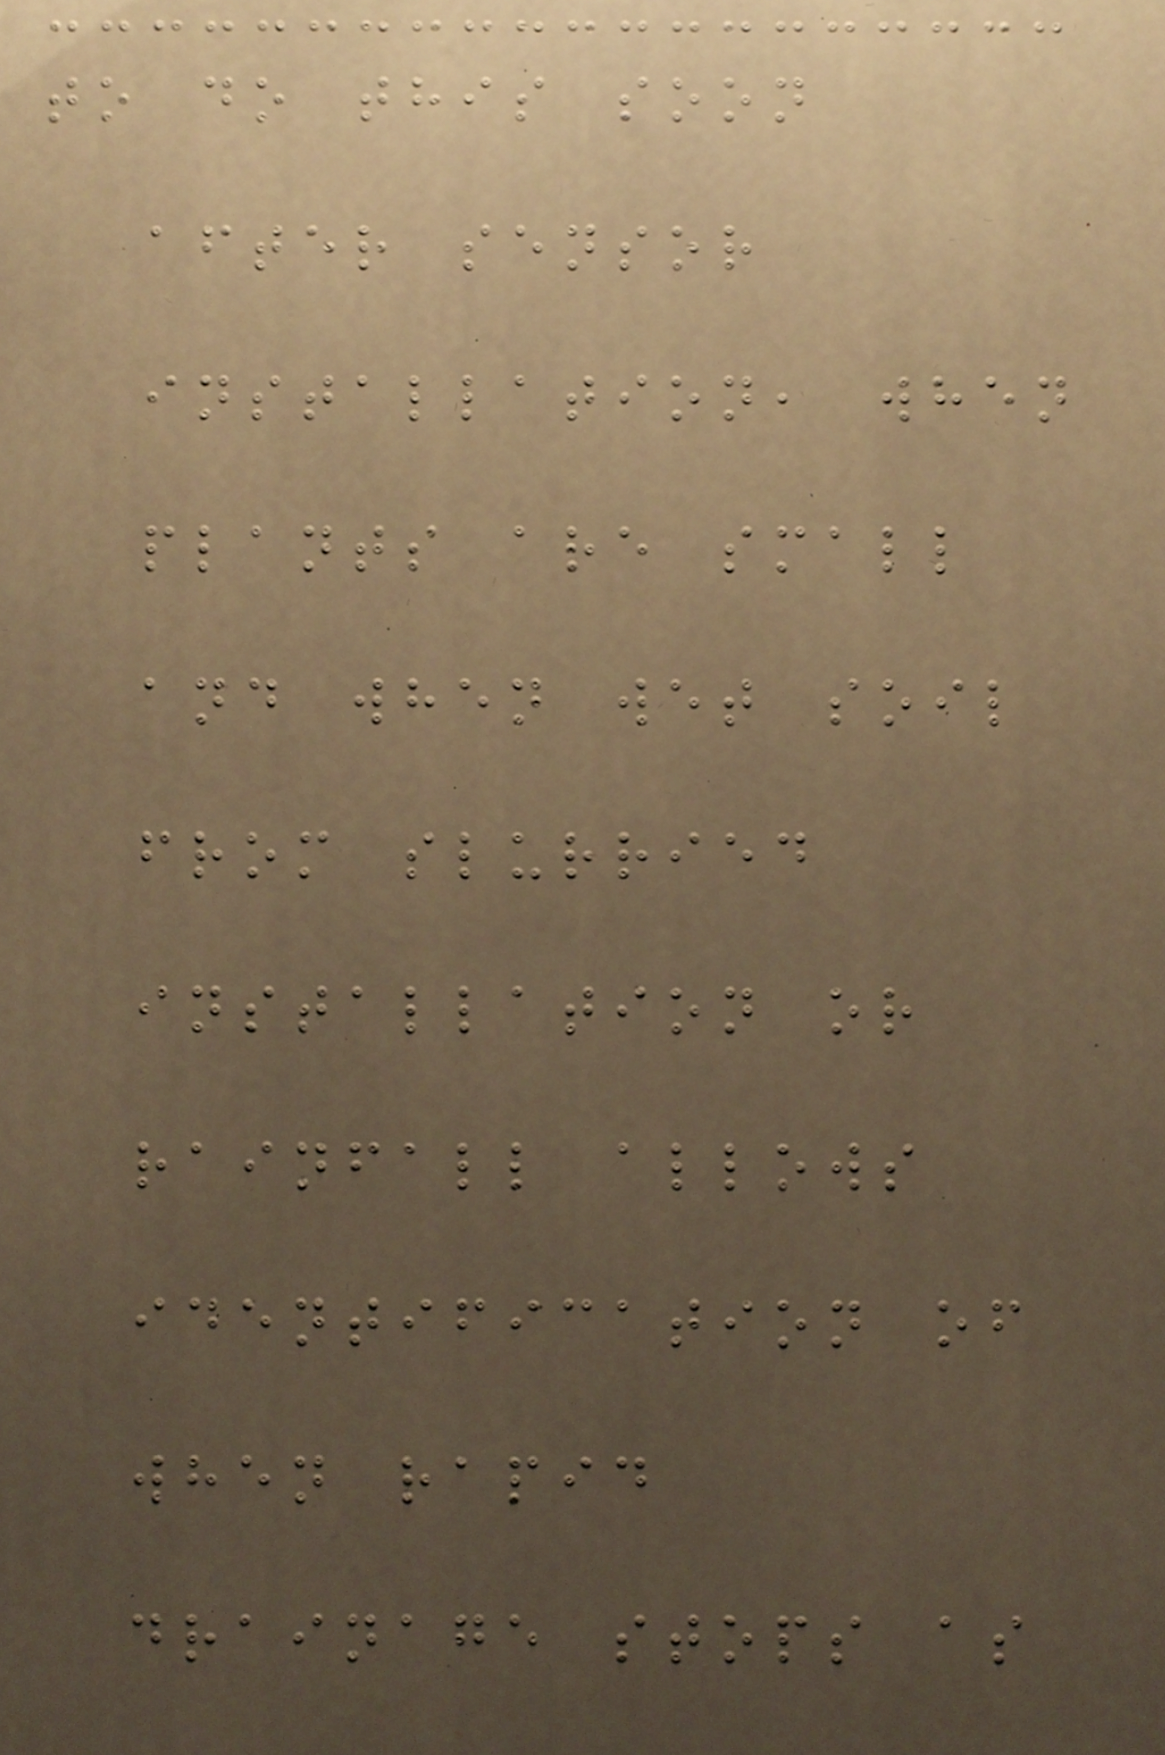to do this soon
after sensor
installation, when
plants are small
and when wet soil
from slurried
installation or
rainfall allows
identification of
when rapid
drainage stops as
